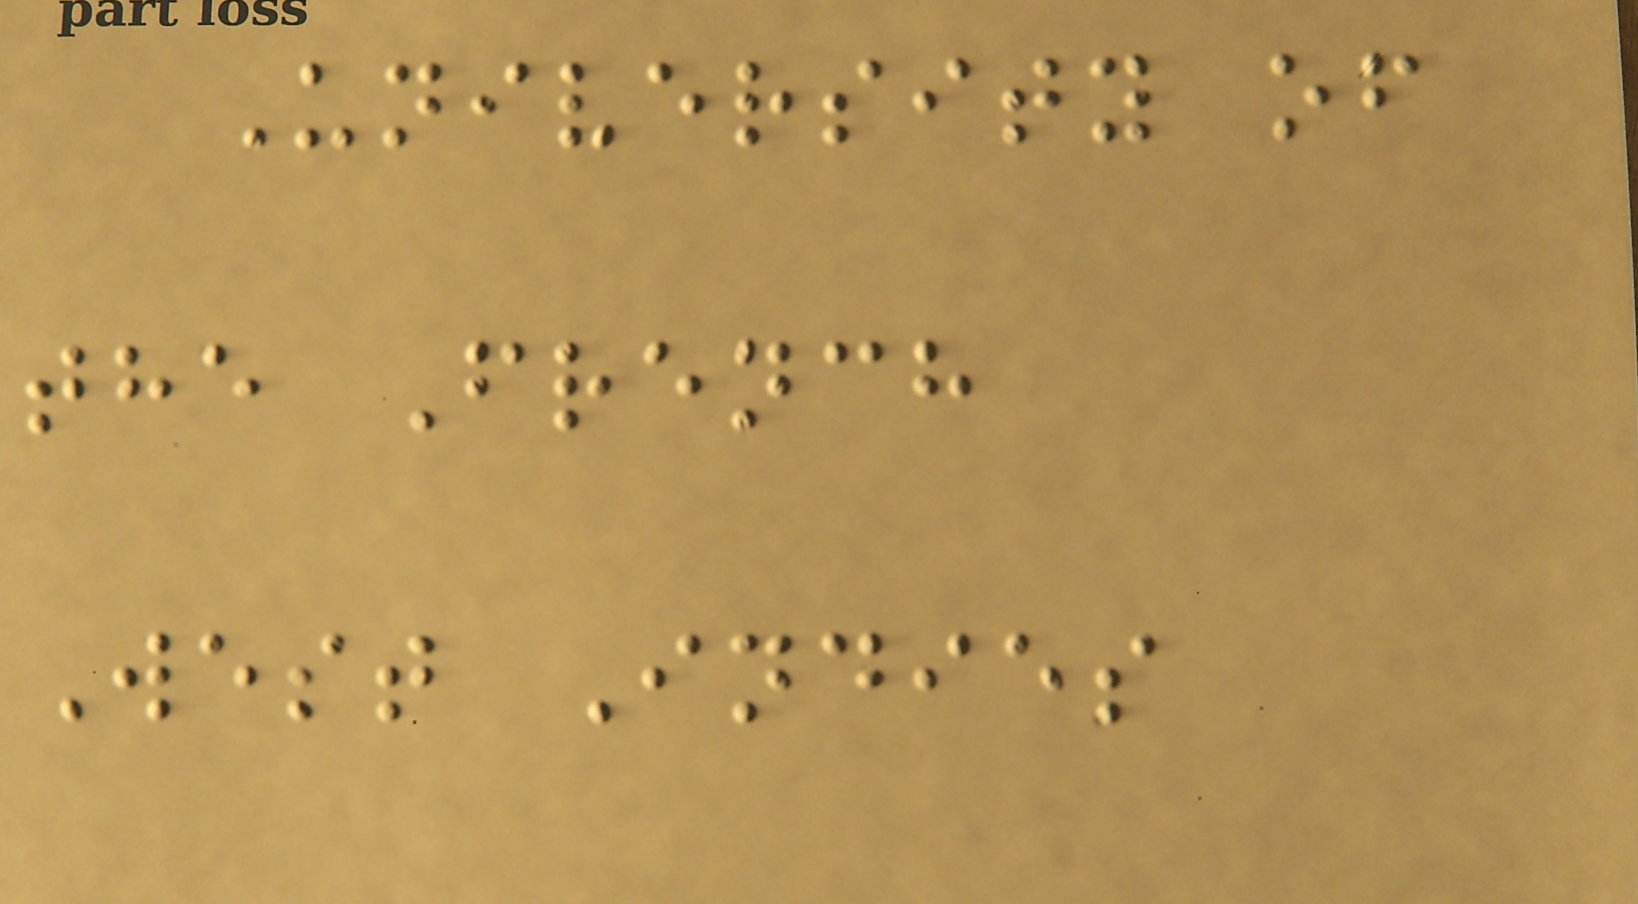University of
the French
West Indies
